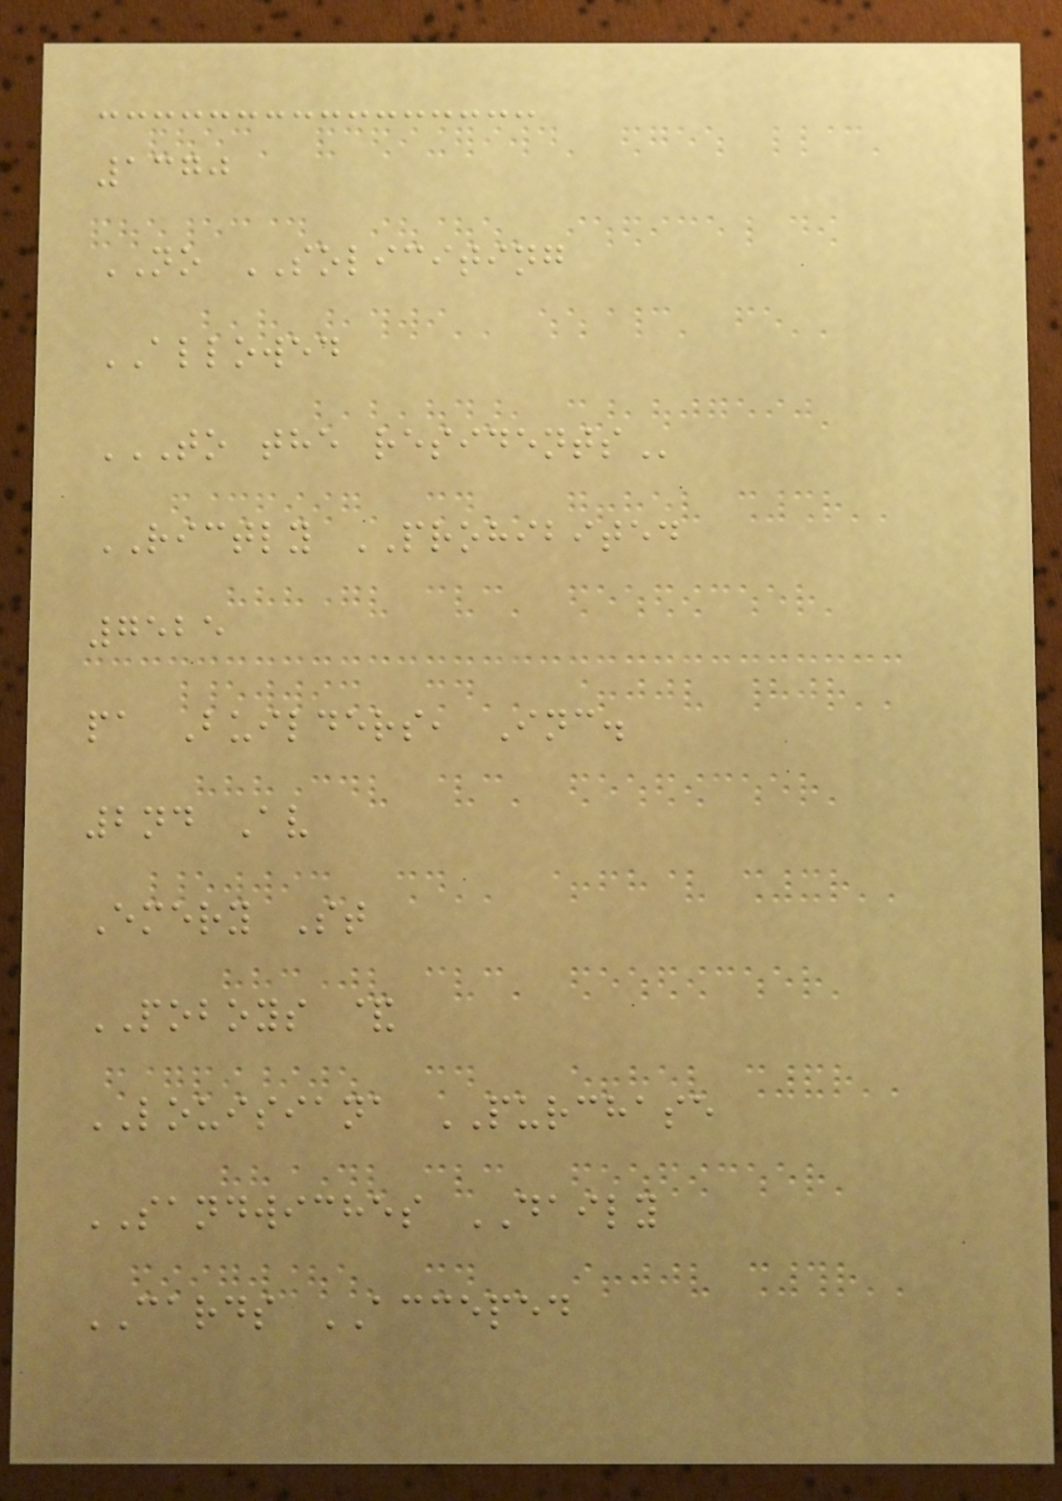1370
NO SOLICITING
ALLOWED
TO THE RESIDENTS
RICTLY PROHIBITED
7525
pa Builders, Inc.
2nd Av
Emery St
POBOYS &
LOUISIANA PURCHASE
SANDWICHES DAILY
CARDS ACCEPED
